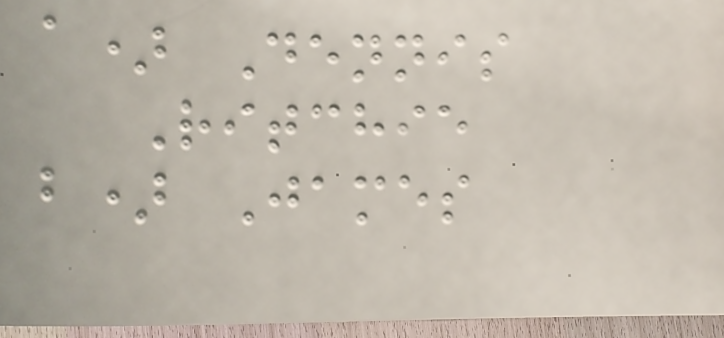a) Dennis
Ritchie
b) James
